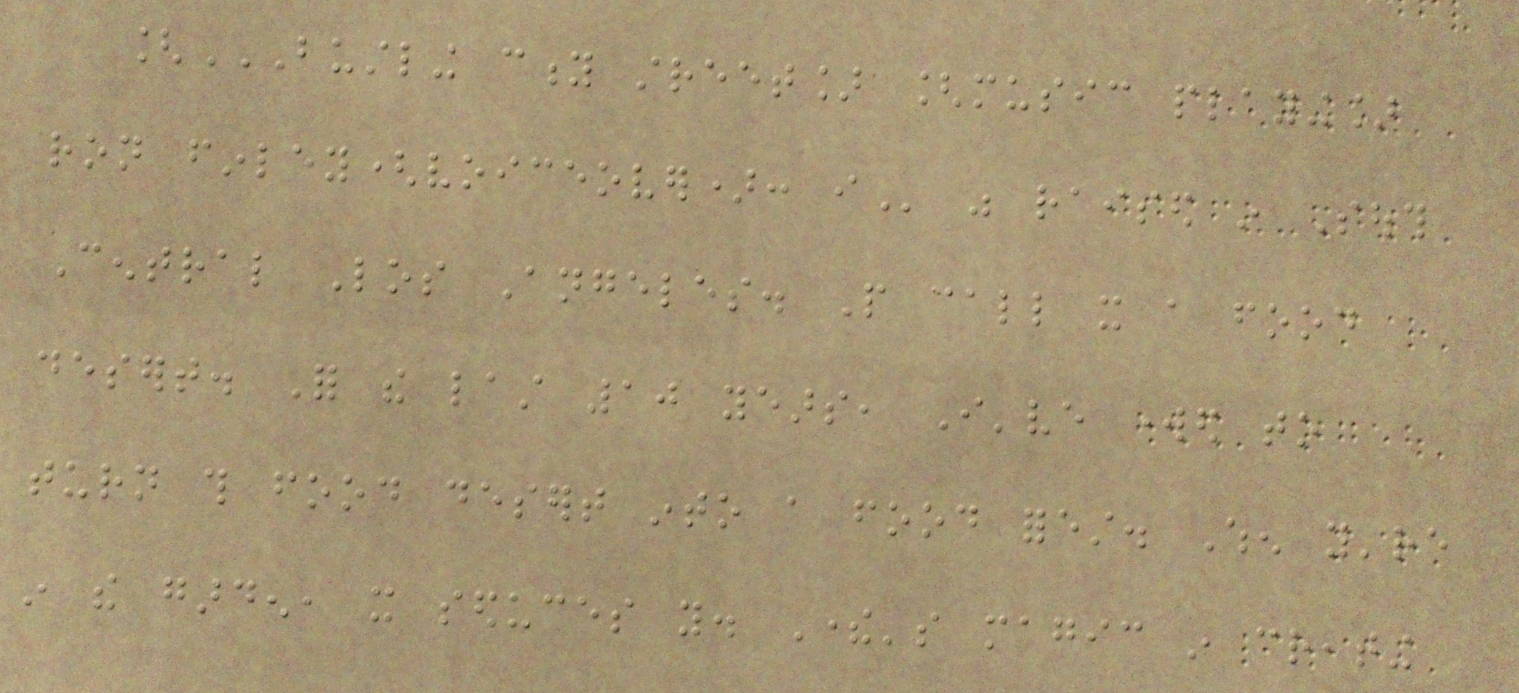[BUSTLING CITY STREET] [MUSIC PLAYING]
RON FINLEY(VOICEOVER): I was raised in South
Central Los Angeles. People call it a food
desert. For the last 10 years, I've worked to
turn this food desert into a food forest. When you're
in the garden, it seduces you. There's magic in creating
